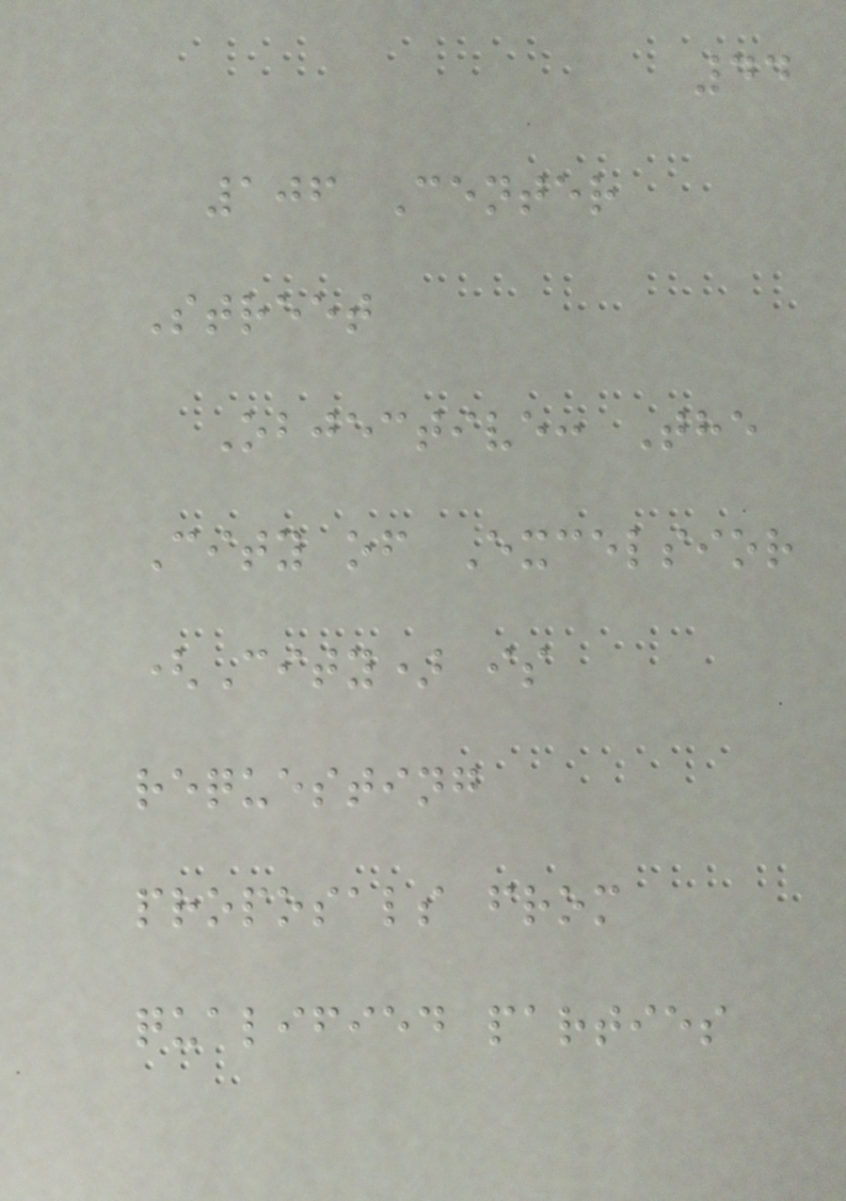44
106 Center
Street
Objective: The
City of Excelsior
(City) is
requesting
proposals from
qualified parties
